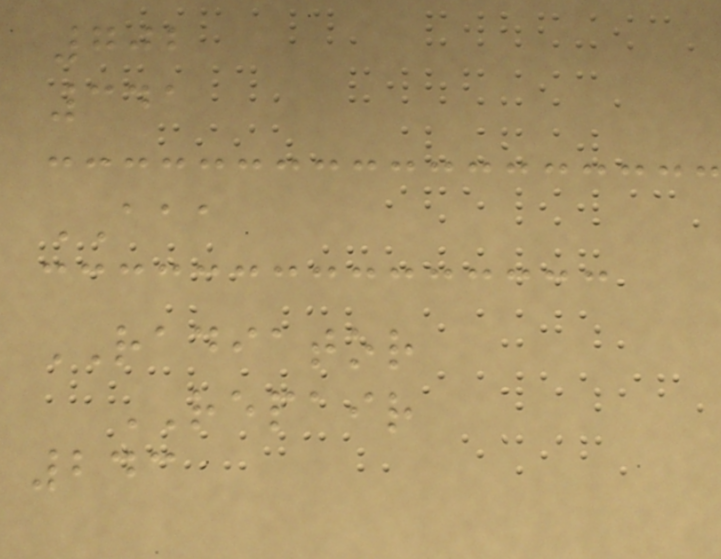702
341
AAA
RADIATOR
REPAIR
243
